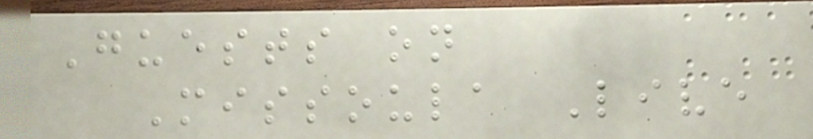Guests on
Missoula Live
